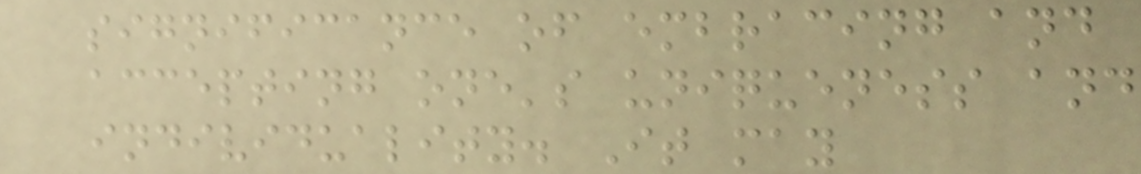significance of embracing and
accepting one's uniqueness and
individuality. It may
